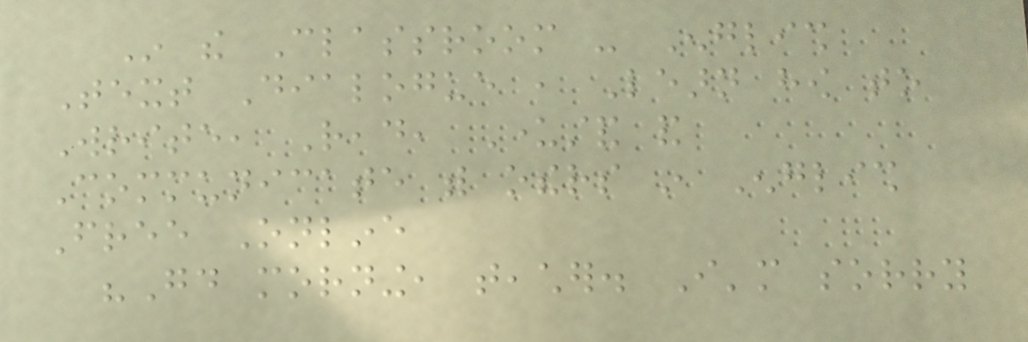In the Classroom - English
Text Dialogue , Learn how to
Write, Read, Understand and
Communicate with others in English
Free Online
"Good morning, teacher. I'm sorry
